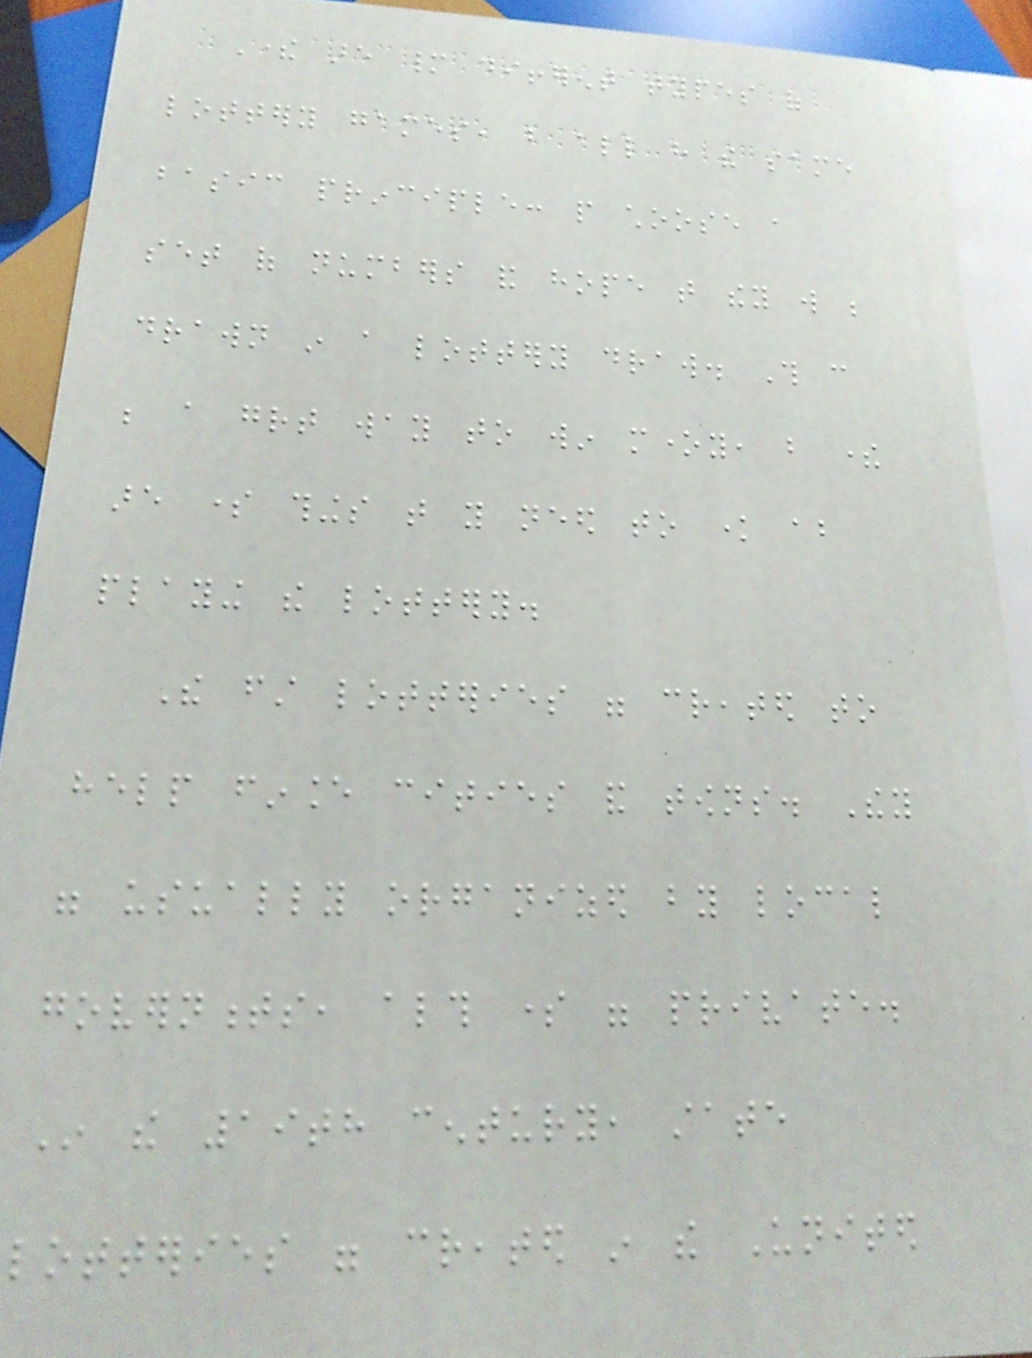There are many different types of
lottery games, but all have the same
basic principle: people choose a
set of numbers and hope that they will be
drawn in a lottery draw. This can
be a great way to win money, but there
are some things that you need to know about
playing the lottery.
The first lotteries were created to
help finance cities and towns. They
were usually organized by local
governments, although some were private.
In the 19th century, state
lotteries were created in the United
